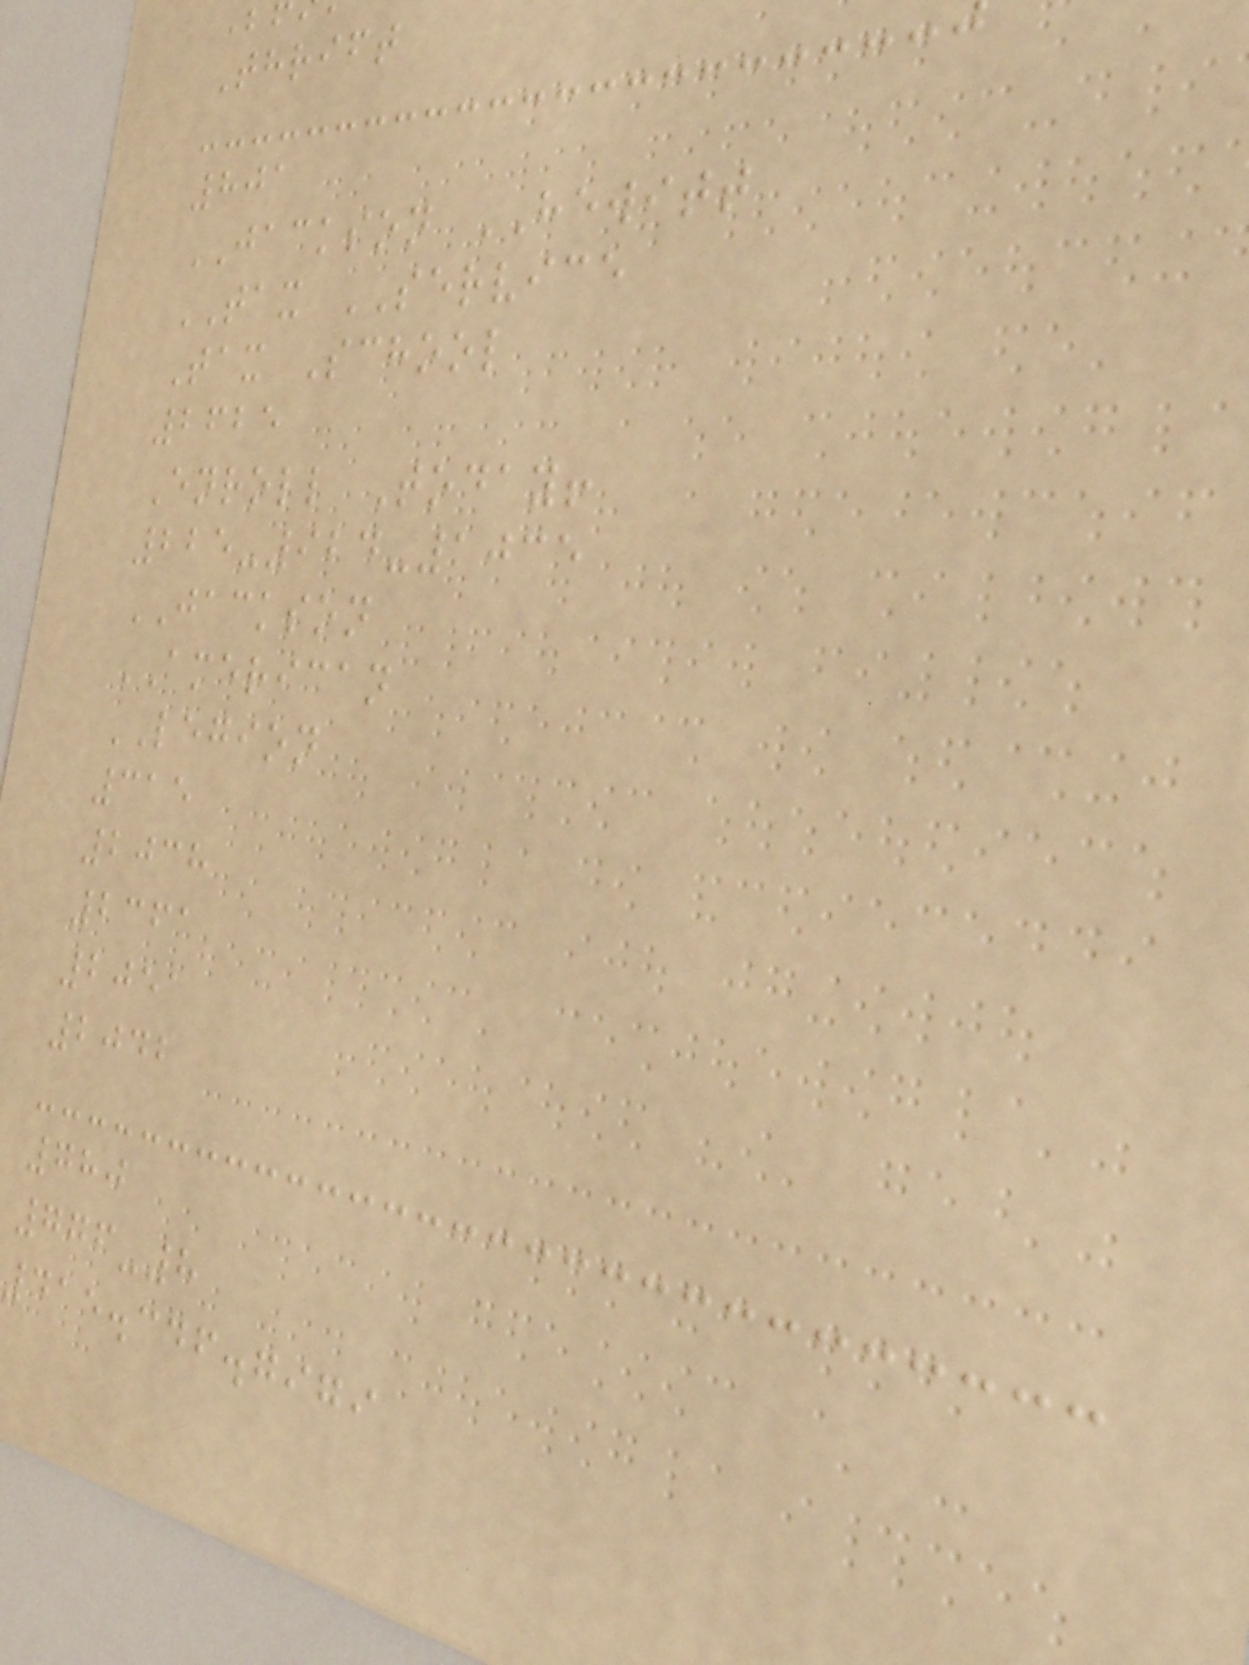Thrift
801
JACKSON HEWITT
TAX SERVICE
Tax School
2625
Enroll Today!
225-924-1035
JACKSON
AMERICAN
LEGION
315
2038
2361
2051
2042
780
776-8
415.346.7979
